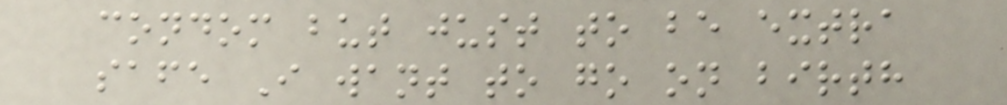condom but just to be extra
safe I want to go on birth
